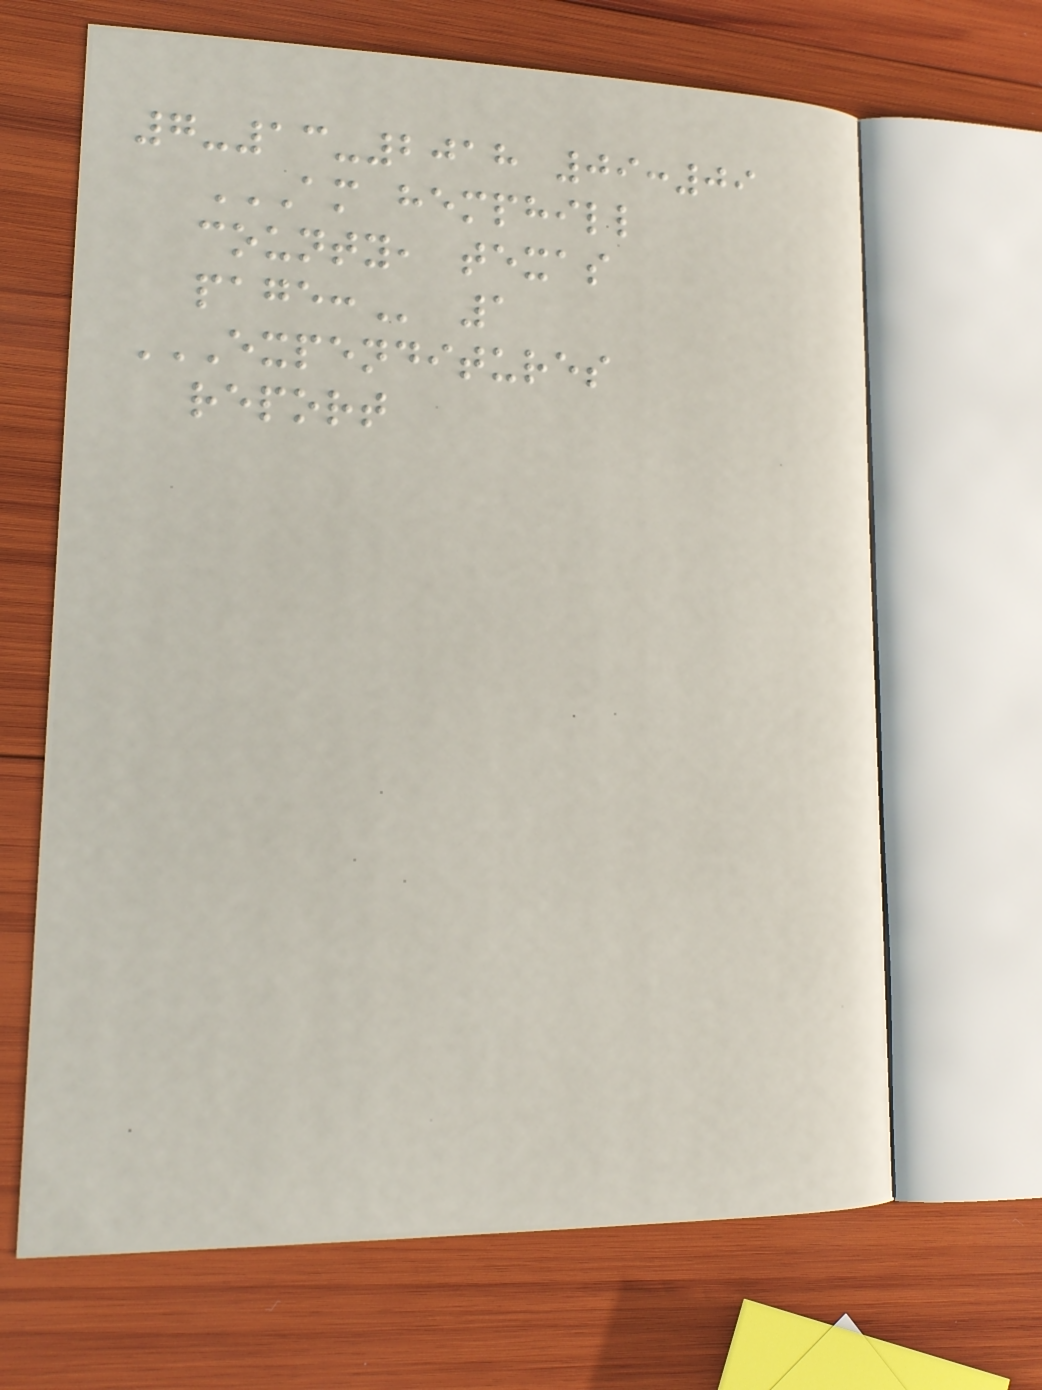7-13-2018 09:09
AM HEMPHILL
COUNTY, TEXAS
PAGE: 1
EXPENDITURES
REPORT
